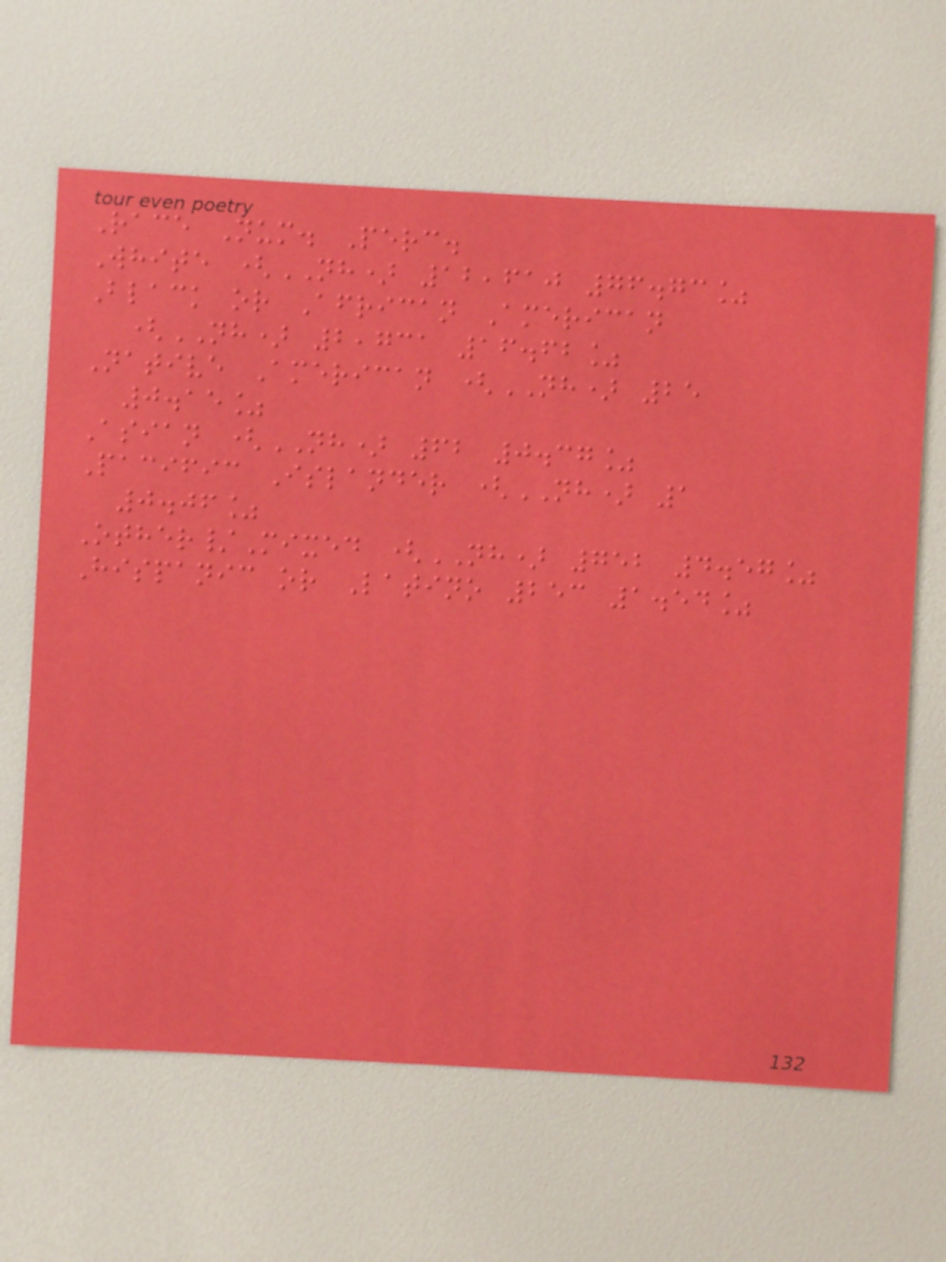Race Num. Perc.
White (NH) 12,610 76.73%
Black or African American
(NH) 2,731 16.62%
Native American (NH) 25
0.15%
Asian (NH) 62 0.37%
Pacific Islander (NH) 1
0.06%
Other/Mixed (NH) 752 4.57%
Hispanic or Latino 253 1.54%
